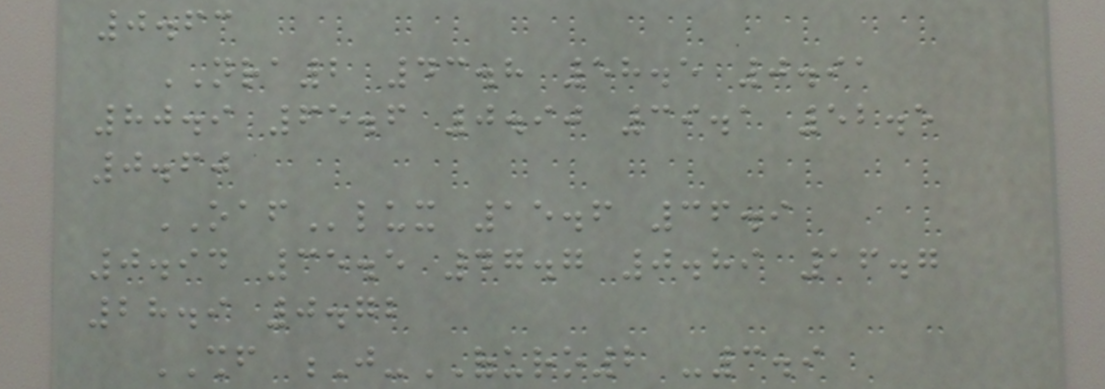0.63
NRA2 43.8 58.5 0.91
80.9 65.6 0.90 39.1 52.5
0.60
OAFlux 15.6 36.9
0.94 35.5 47.7 0.89 16.7
28.9 0.72
SHF J-OFURO2 -3.9
